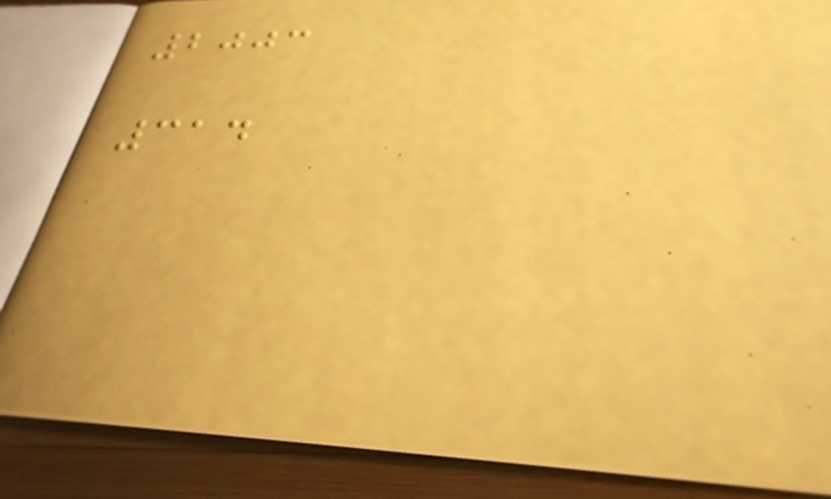2003
314
